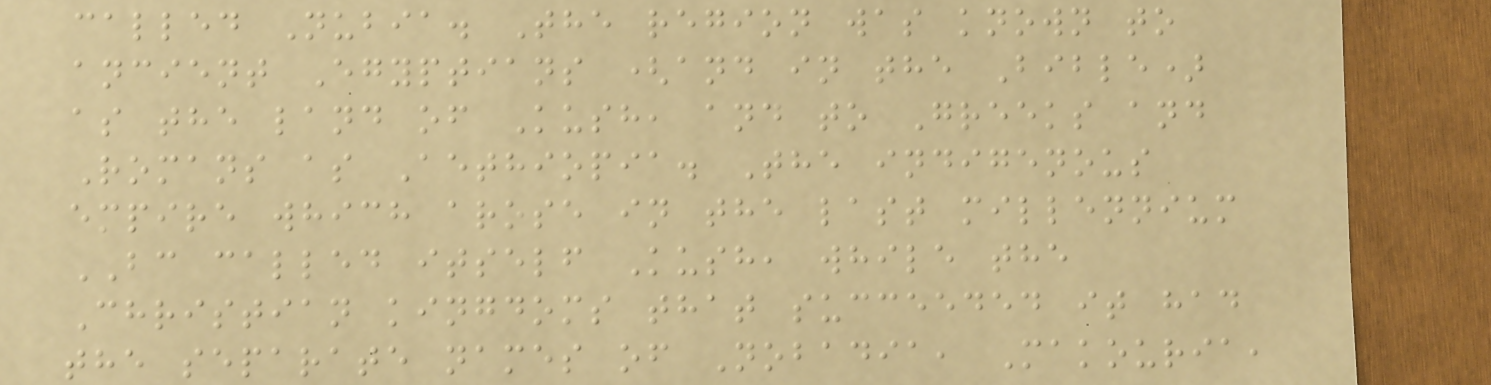called Nubia. The region was known to
ancient Egyptians (and in the Bible)
as the land of Kush, and to Greeks and
Romans as Aethiopia. The indigenous
empire which arose in the last millennium
BC called itself Kush, while the
Christian kingdoms that succeeded it had
the separate names of Nobadia, Makouria,
